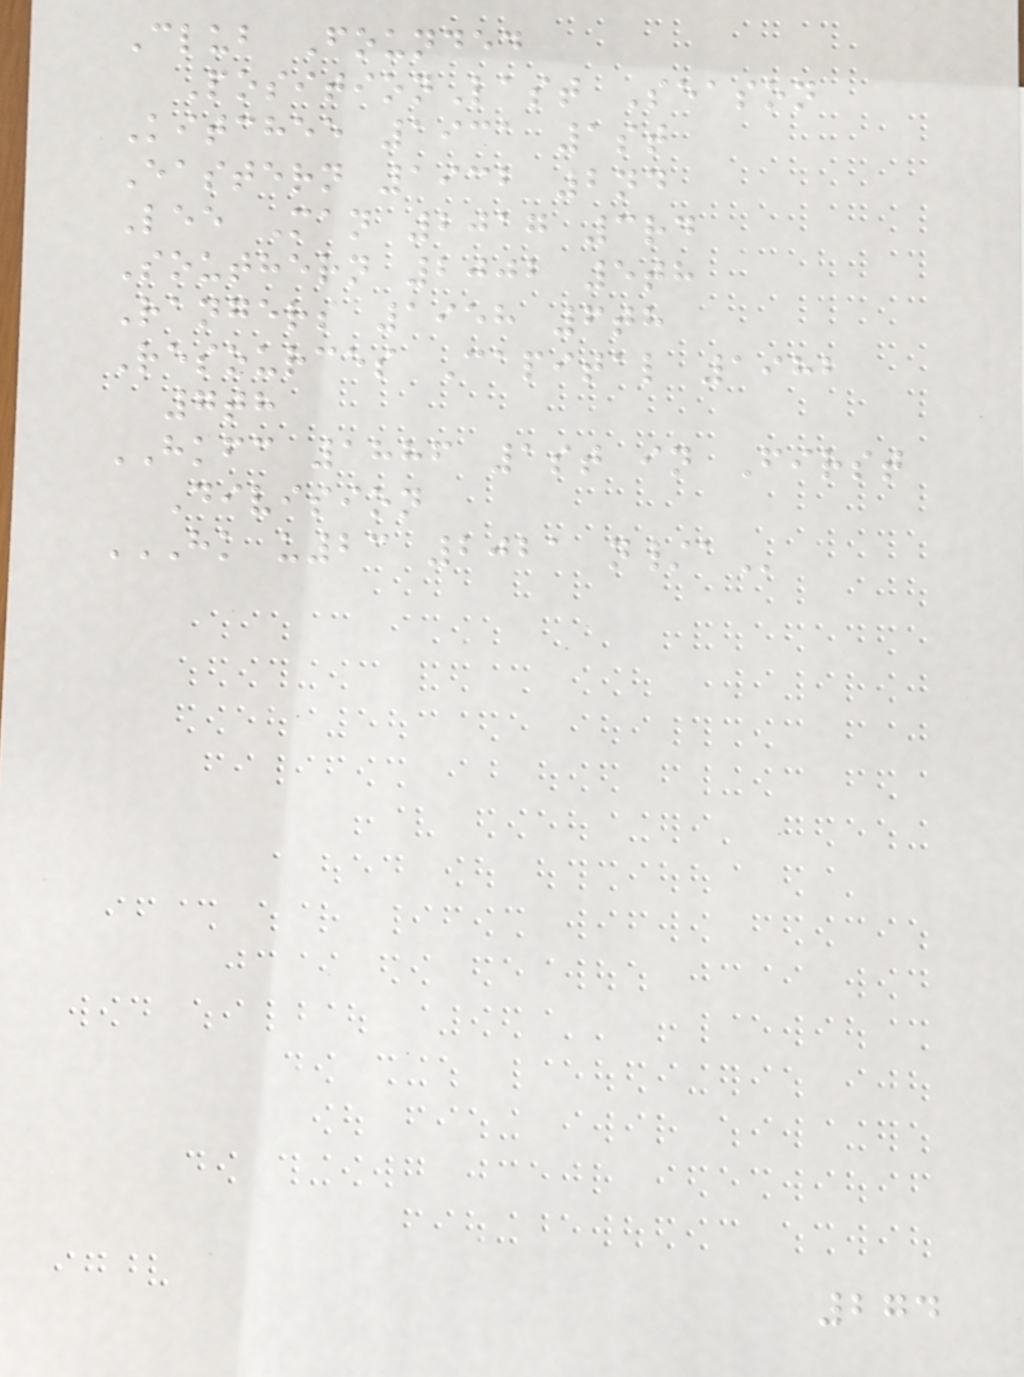Club Founded
PositionLast Season
Kitchee 1931 1st
Eastern 1932 2nd
Lee Man 2017 3rd
Southern 2002 5th
Rangers 1958 6th
Resources Capital 1982
7th
HKFC 1886 1st in First
Division
HK U23 2021 N/A
274
